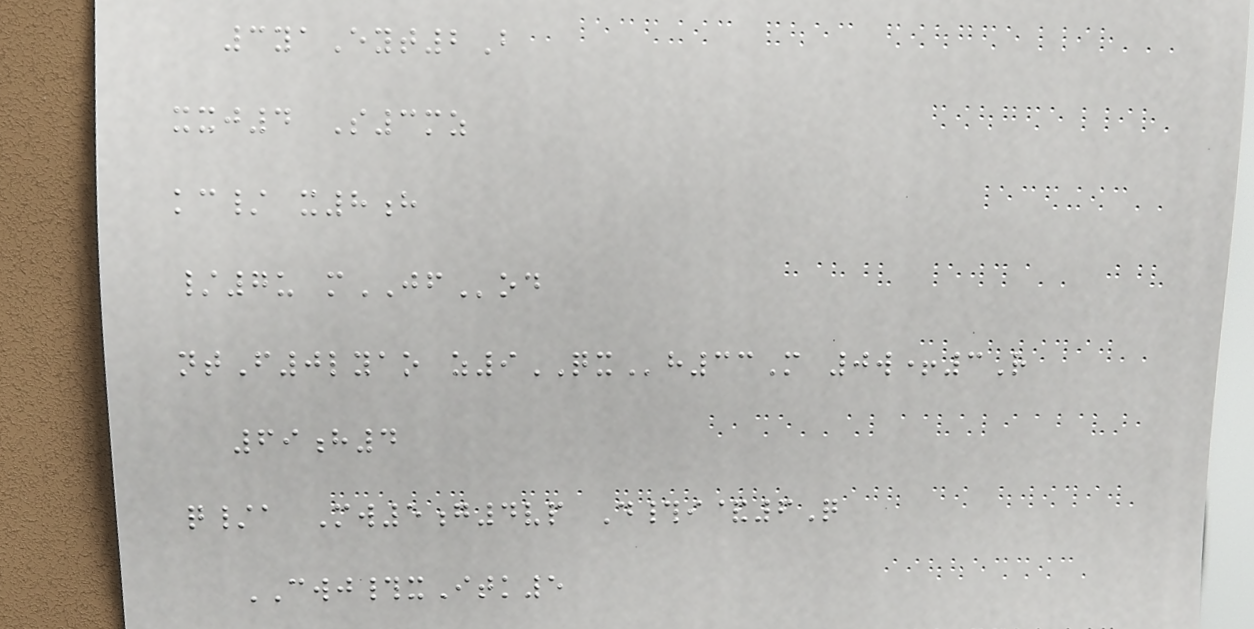3yaEyt2B
xxj4 S3mz
kc/ x8h
/7u mJFod
ntF0lyao z9QXh33M 0w+3R
69h4
q/a Mw5g4vp D#i&6Q
CWJ#xItk5
